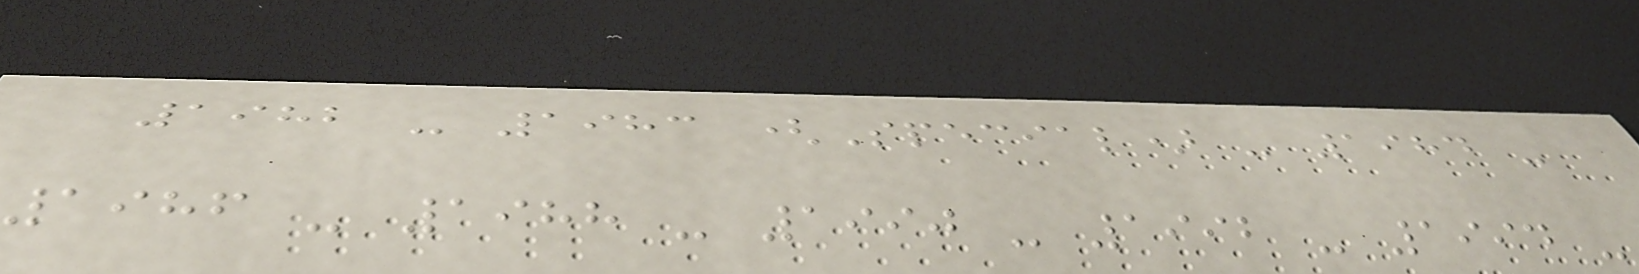1982 - 1983 (Special) - 1984 -
1986 - 1988 - 1990 - 1992 - 1994 -
